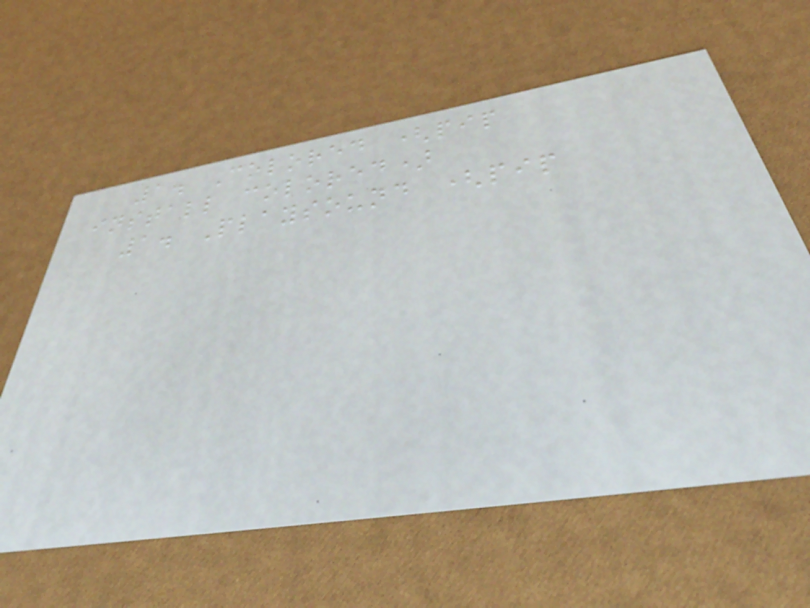1. Colored (pip
install colored)
1. Playsound (pip
